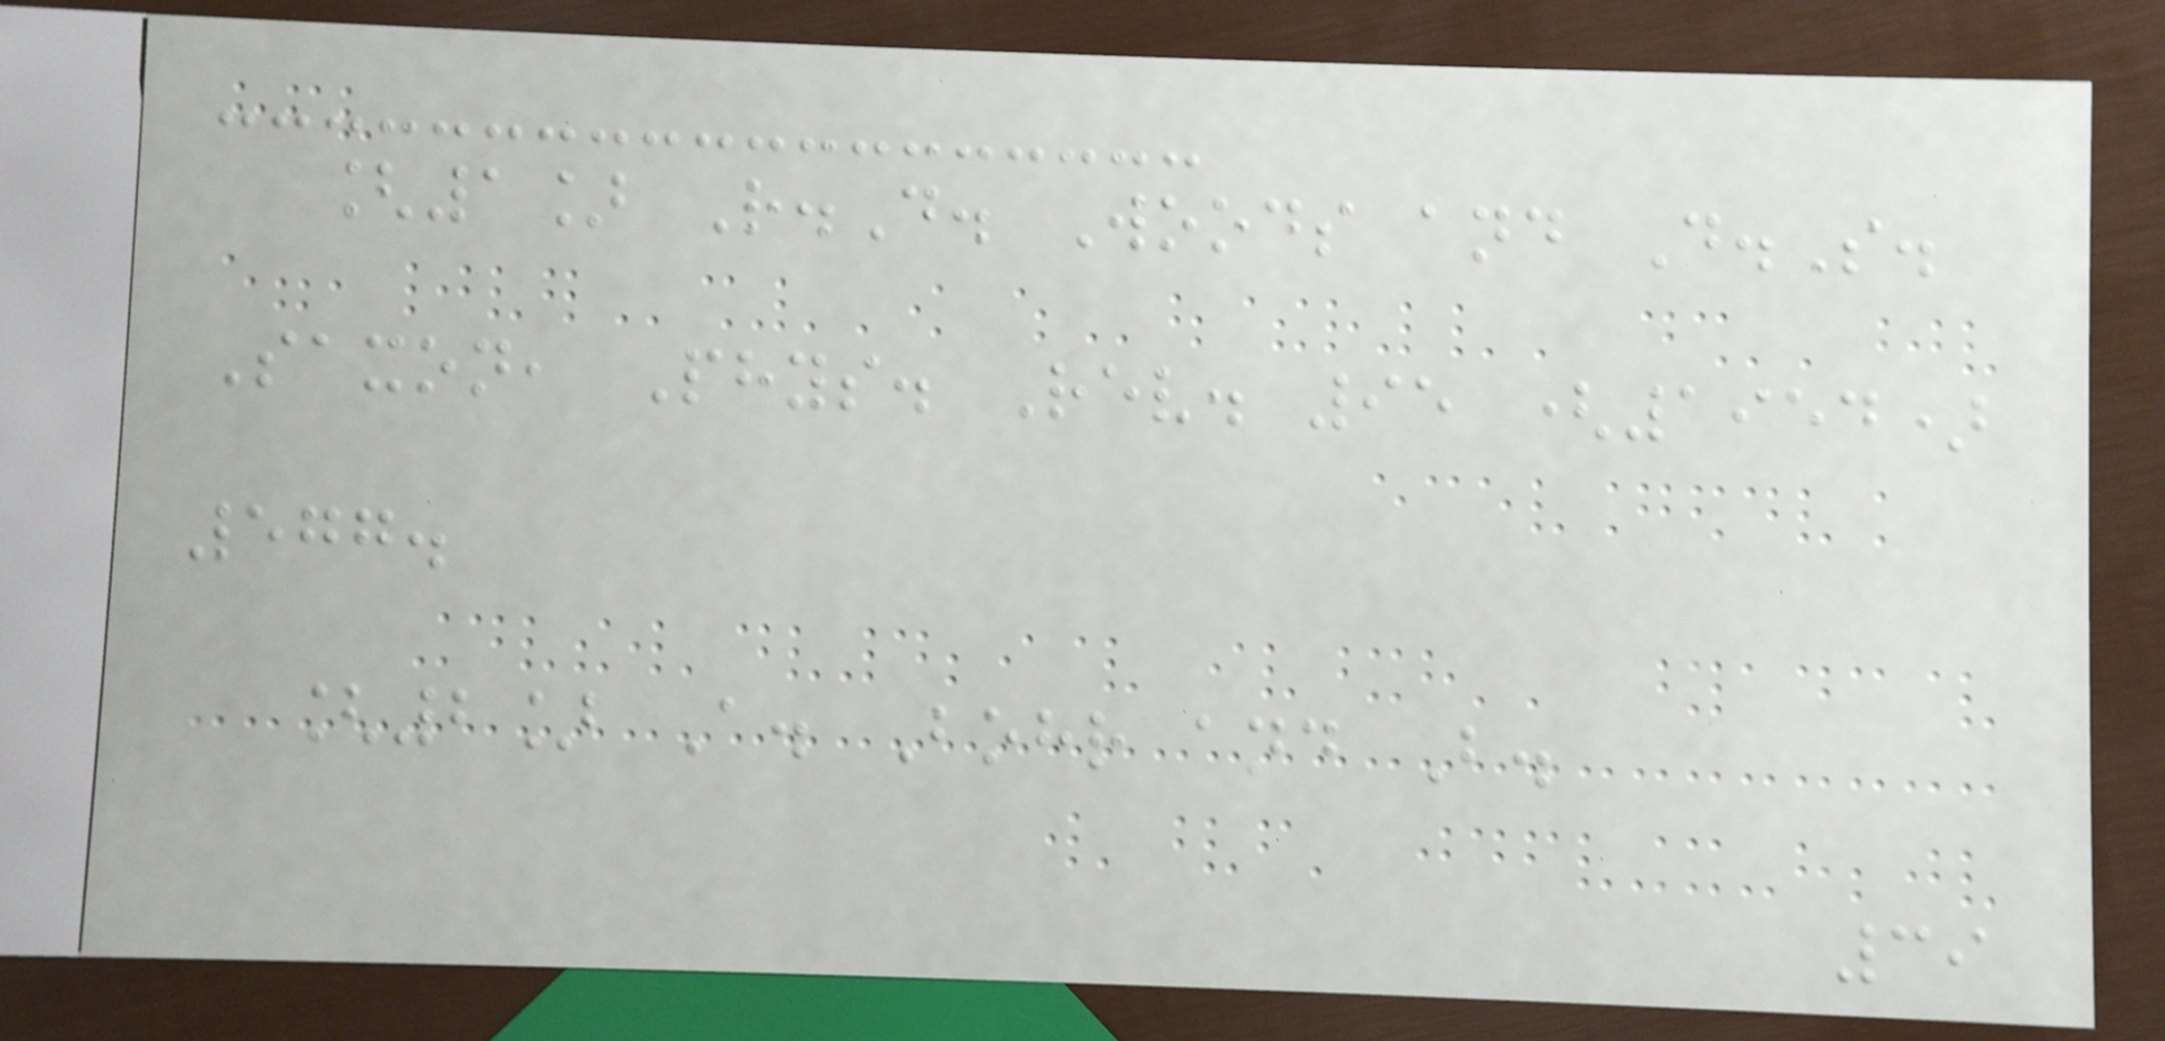[1] R.D. Woods and D.S.
Saxon, Phys. Rev. 95 (1954)
577.
[2] A. Bohr and B.
39
